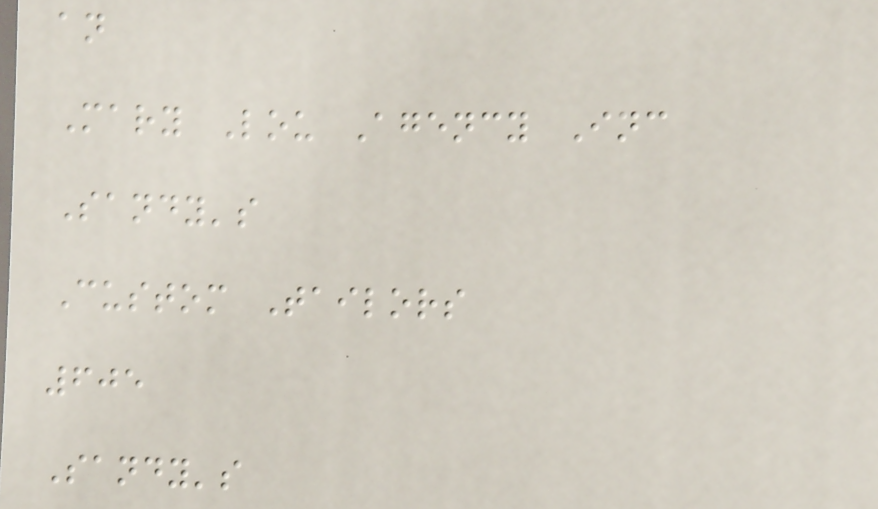an
Mary Lou Agency Inc
Sandy's
Custom Tailors
605
Sandy's
